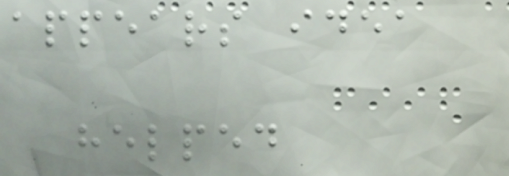appears idea
helped
